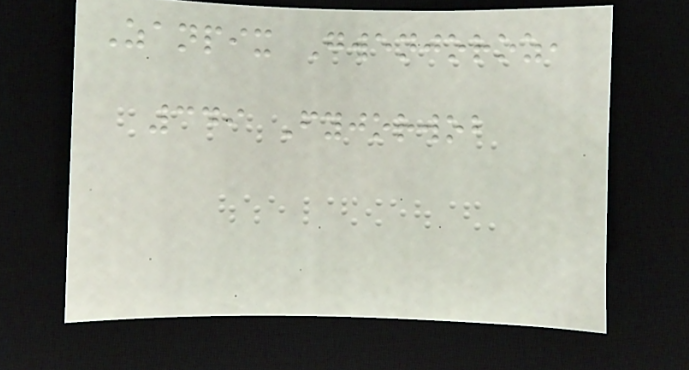Zanpix Gwenjoroz,
349 Fyjorwob
